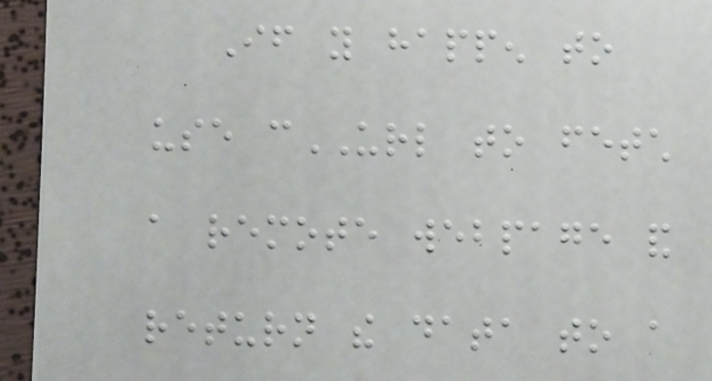If you happen to
use cURL to fetch
a remote webpage and
return the data to a
